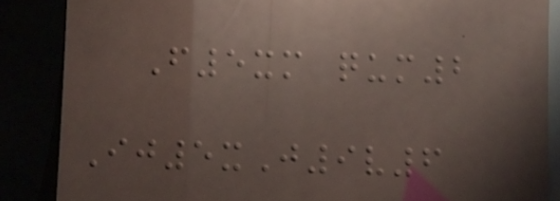F5xm qum2
Ij5xJ9v6
